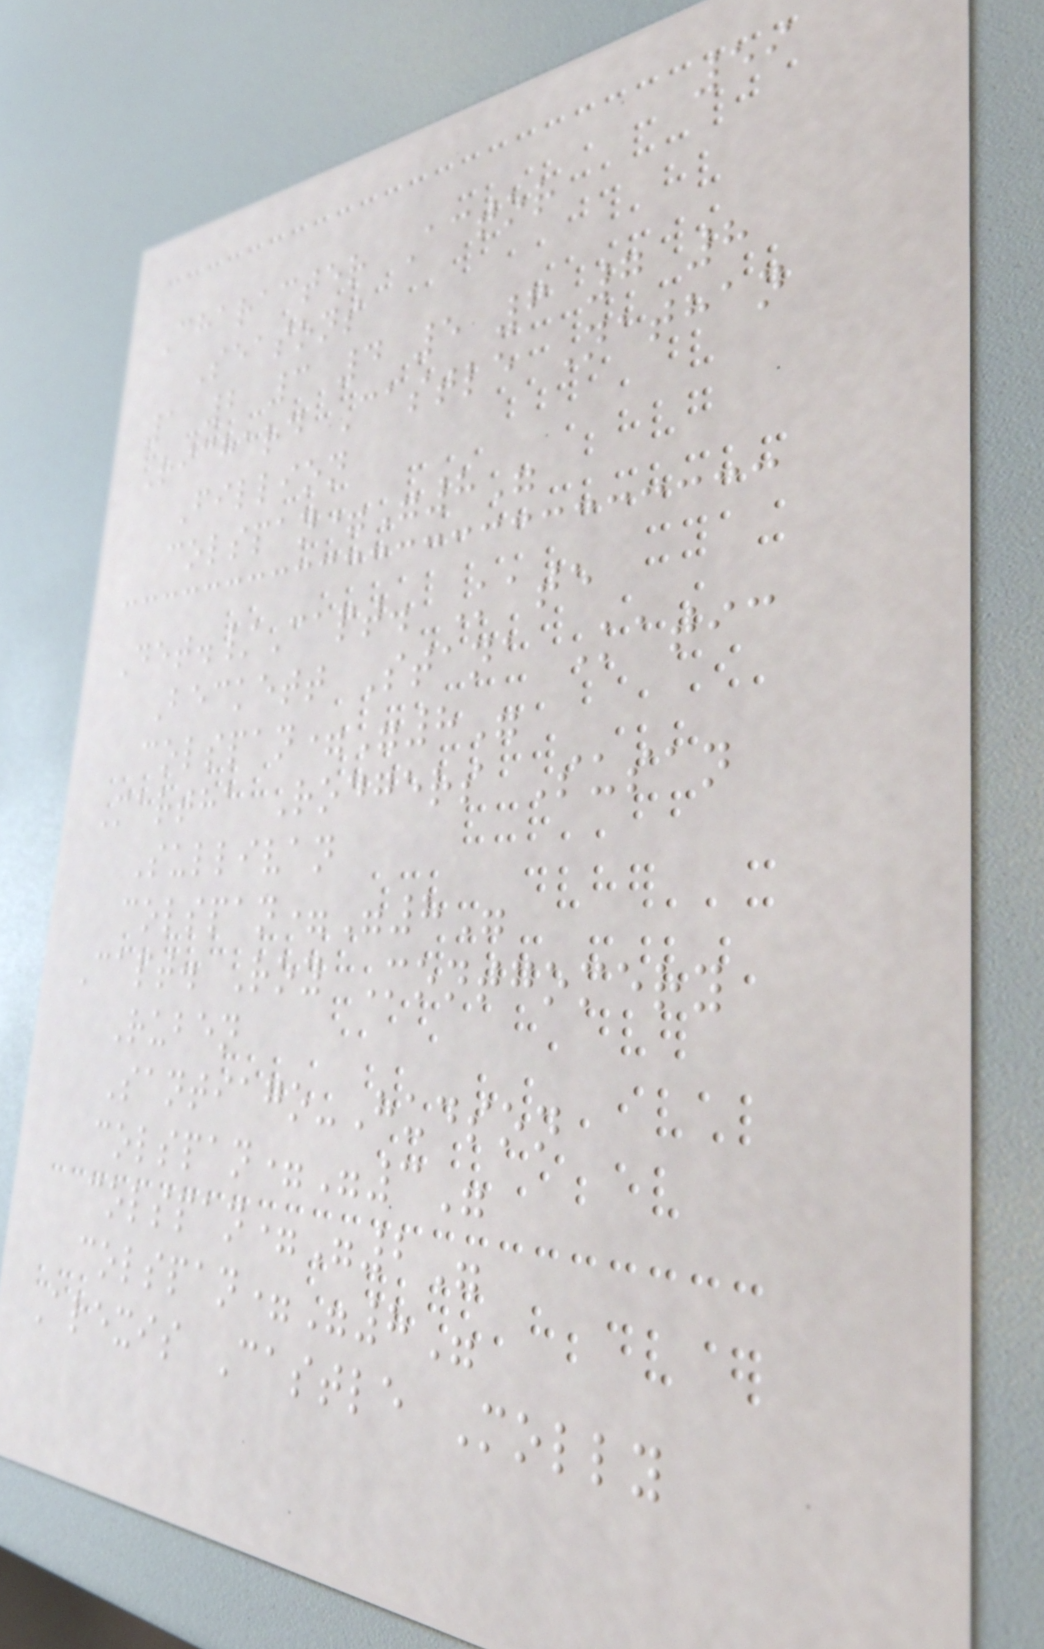59
Character Actor
Seasons
1 2 3 4 5 6 7 8
Richard Castle Nathan
Fillion
colspan="8"
Det./Capt. Kate
Beckett Stana Katic
colspan="8"
Martha Rodgers Susan
Sullivan
colspan="8"
Capt. Roy Montgomery
Ruben
Santiago-Hudson
colspan="3"
colspan="2"
colspan="8"
Alexis Castle Molly
